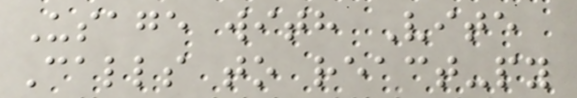Usage with Vite
Calls to react-py
